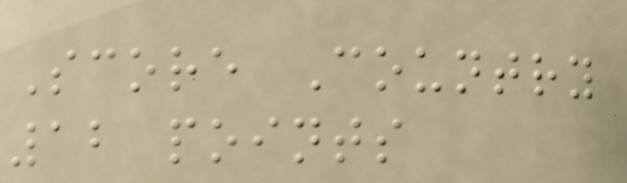Score Country
12 points
